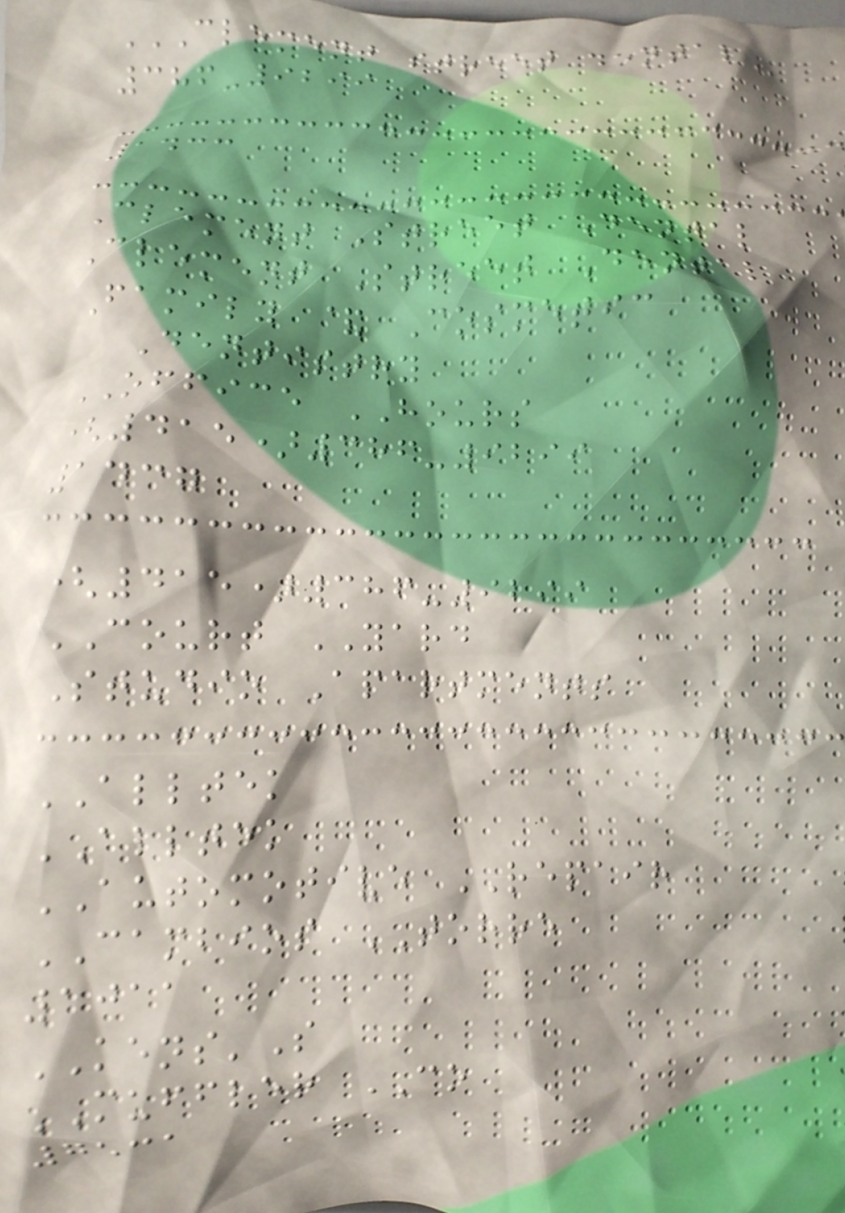CLEMENT STREET DENTAL
386-9299
1433
Clement Street Dental
Clement Street Dental
Family & Cosmetic
Dentistry
OFFICE HOURS
(415)386-9299
1437
(415)386-9299
COURT YARD
Studio Apartments
ALLTEK
ALLTEK
AUTOMOTIVE REPAIR
CAMBIOS TORRE
1011
KENS'S
MUFFLER CO
7531
